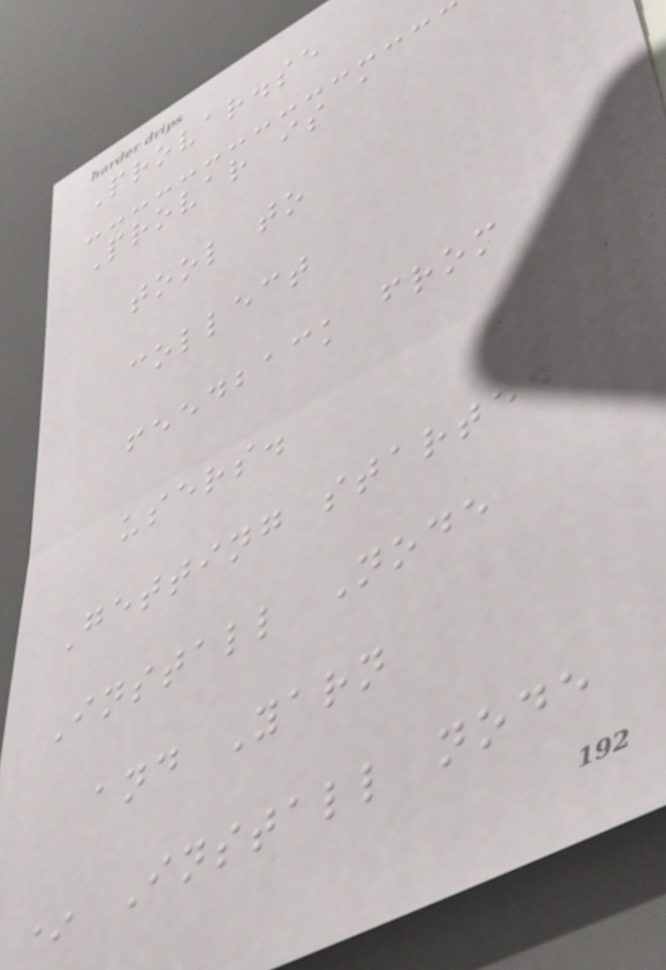Provar.se
Provar is a
tool to
collect
feedback from
users.
Getting started
Install Node
and Yarn
* Install node
